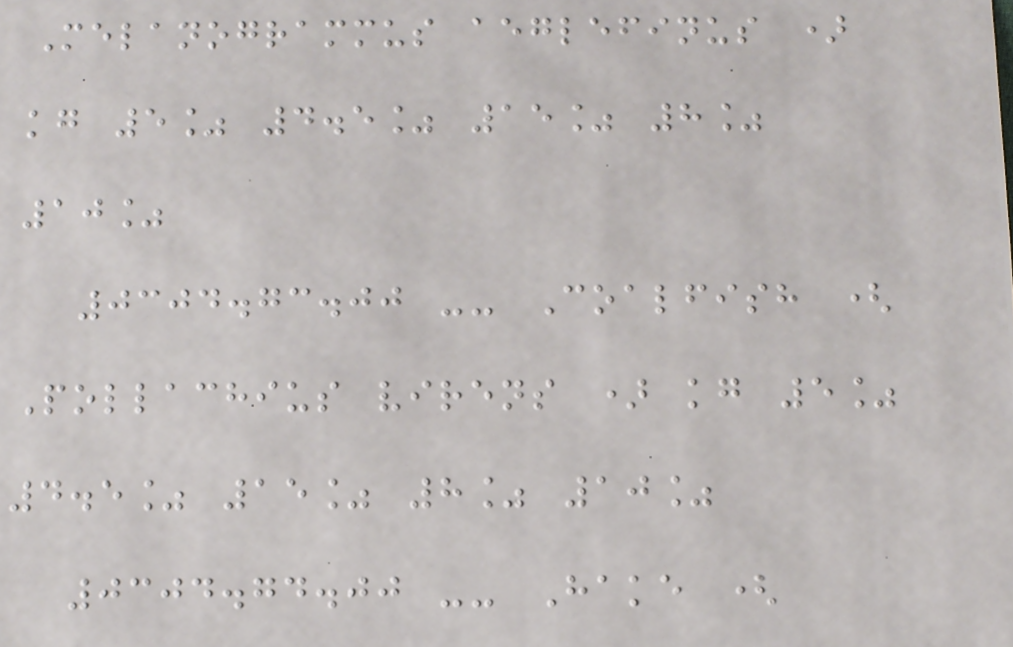Melanogrammus aeglefinus )
kg 5% 4.5% 15% 8%
10%
0304.73.00 -- Coalfish (
Pollachius virens ) kg 5%
4.5% 15% 8% 10%
0304.74.00 -- Hake (
